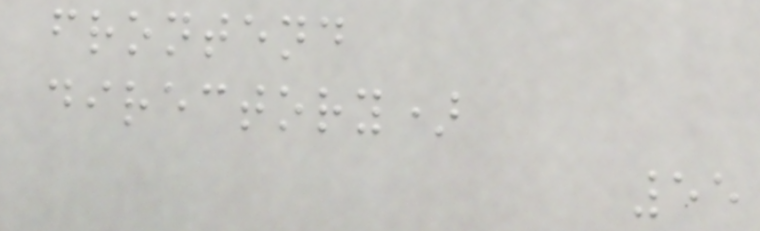frontend
directory)
55
